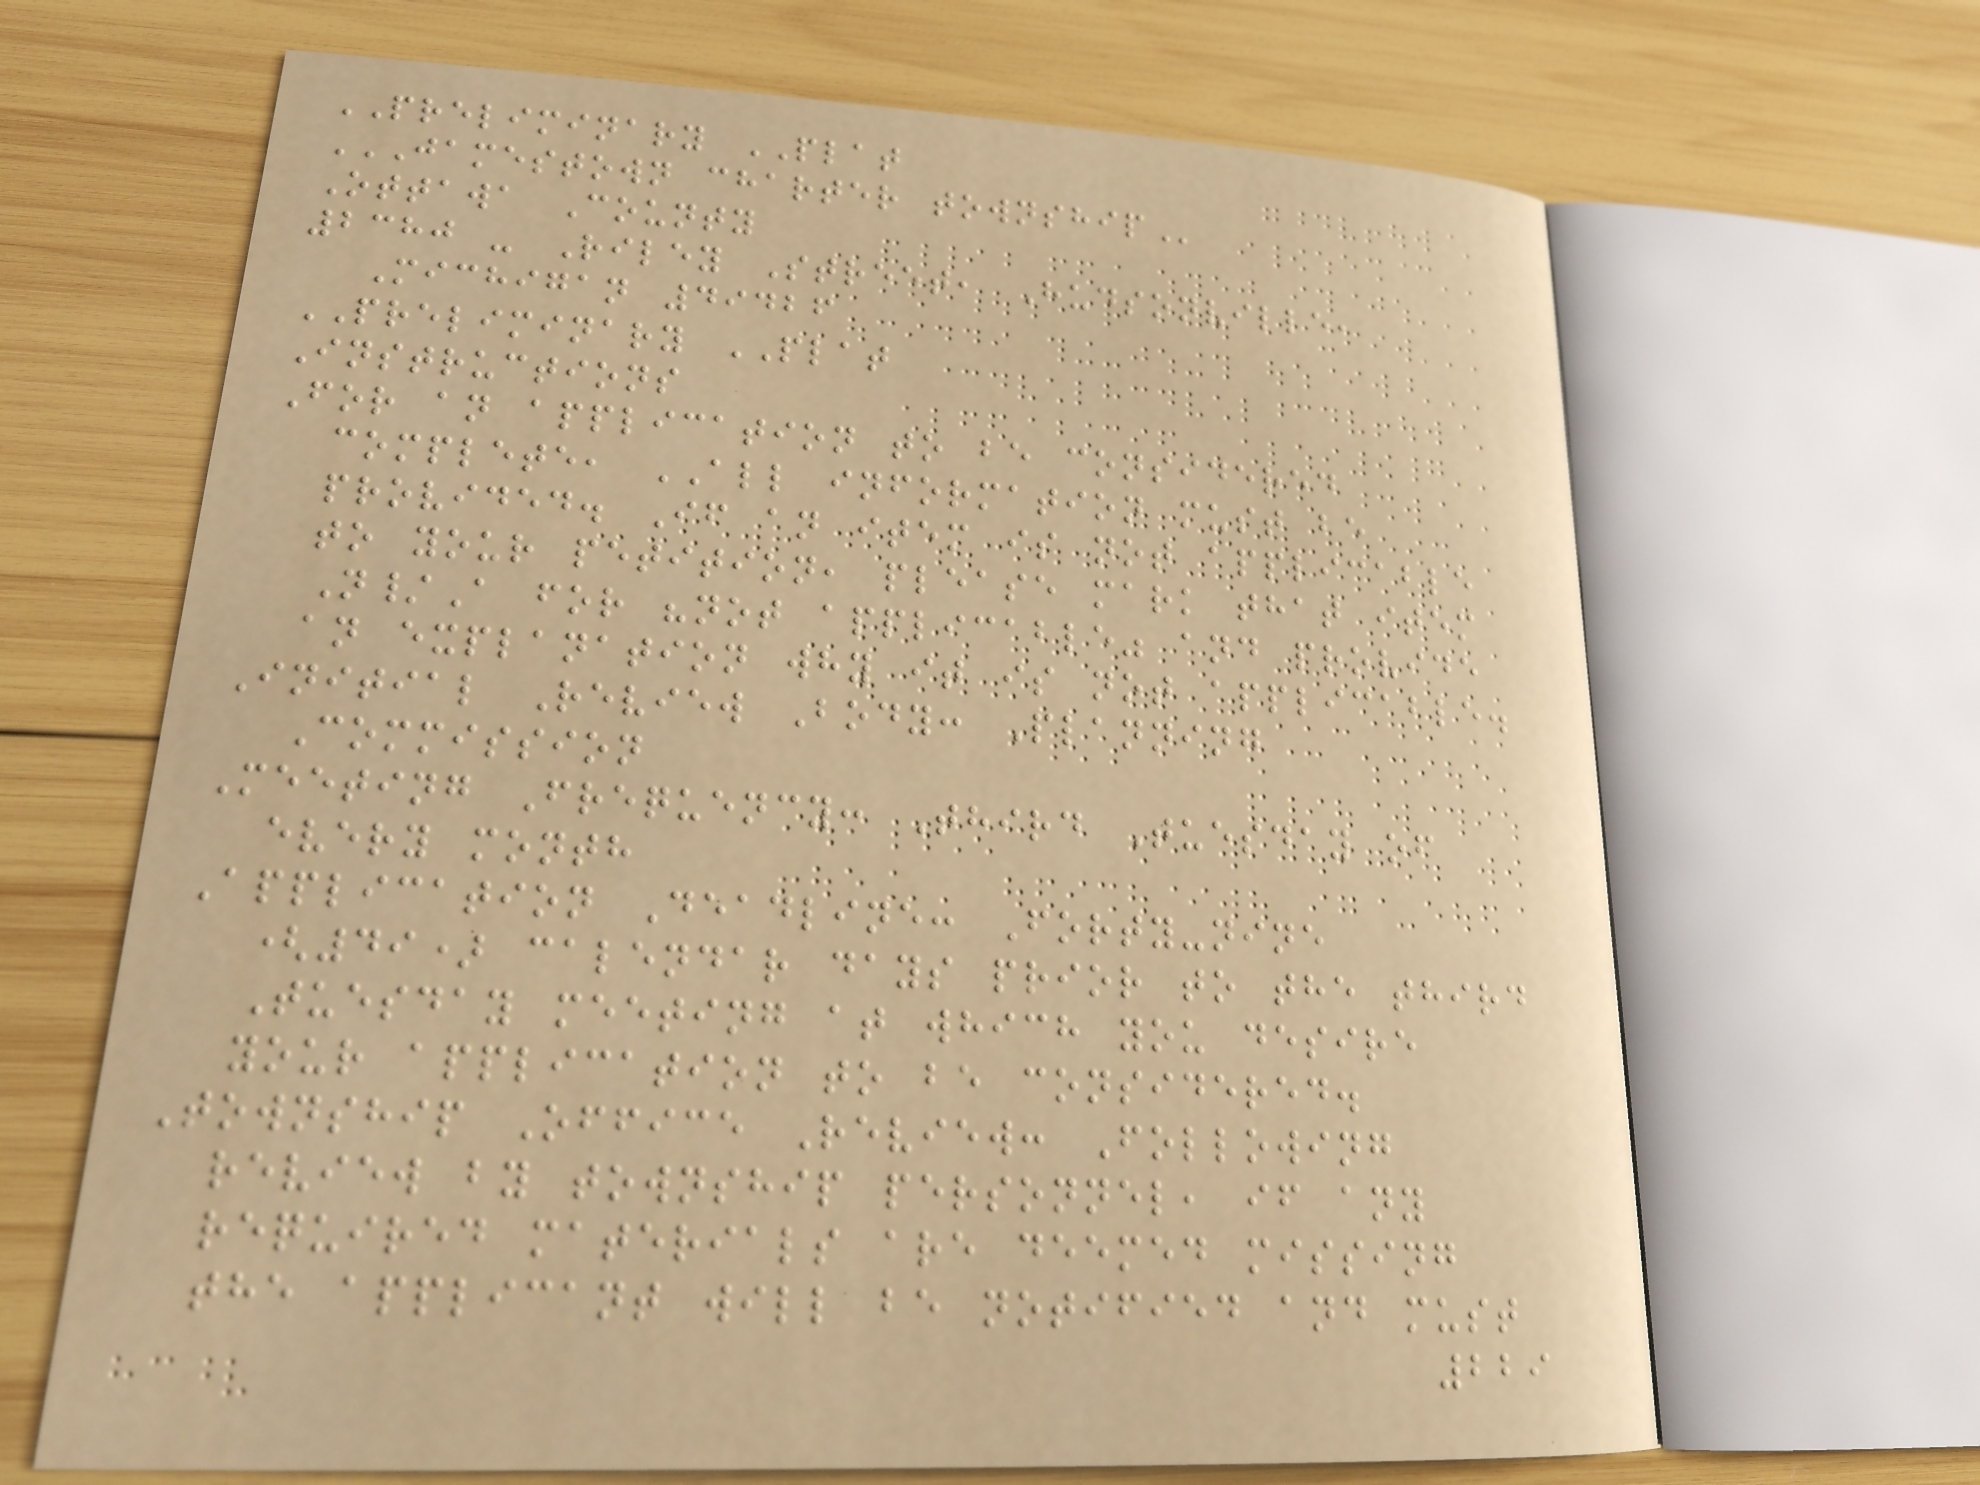PRELIMINARY PLAT
JAMESTOWN CHARTER TOWNSHIP
Ottawa County
2380 - Riley Street, Hudsonville,
Michigan 49426
PRELIMINARY PLAT
Instructions
For an application to be considered
complete, ALL information must be
provided. If an item is not applicable
to your petition, please mark that item
N/A for "not applicable" and provide
an explanation why it is not applicable.
Initial Review Body: Planning
Commission
Meeting Frequency: Third Tuesday of
every month
Application Deadline: Forty-nine
(49) calendar days prior to the third
Tuesday meeting at which you desire
your application to be considered.
Township Office Review: Following
review by township personnel, if any
required materials are deemed missing
the applicant will be notified and must
229
